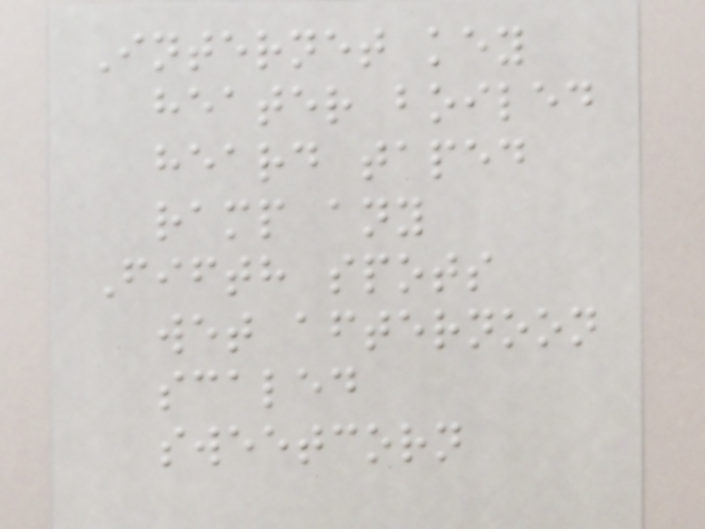Internet key
heater boiled
heard taped
ramp any
Fifth spots
wet afternoon
scaled
sweetcorn
